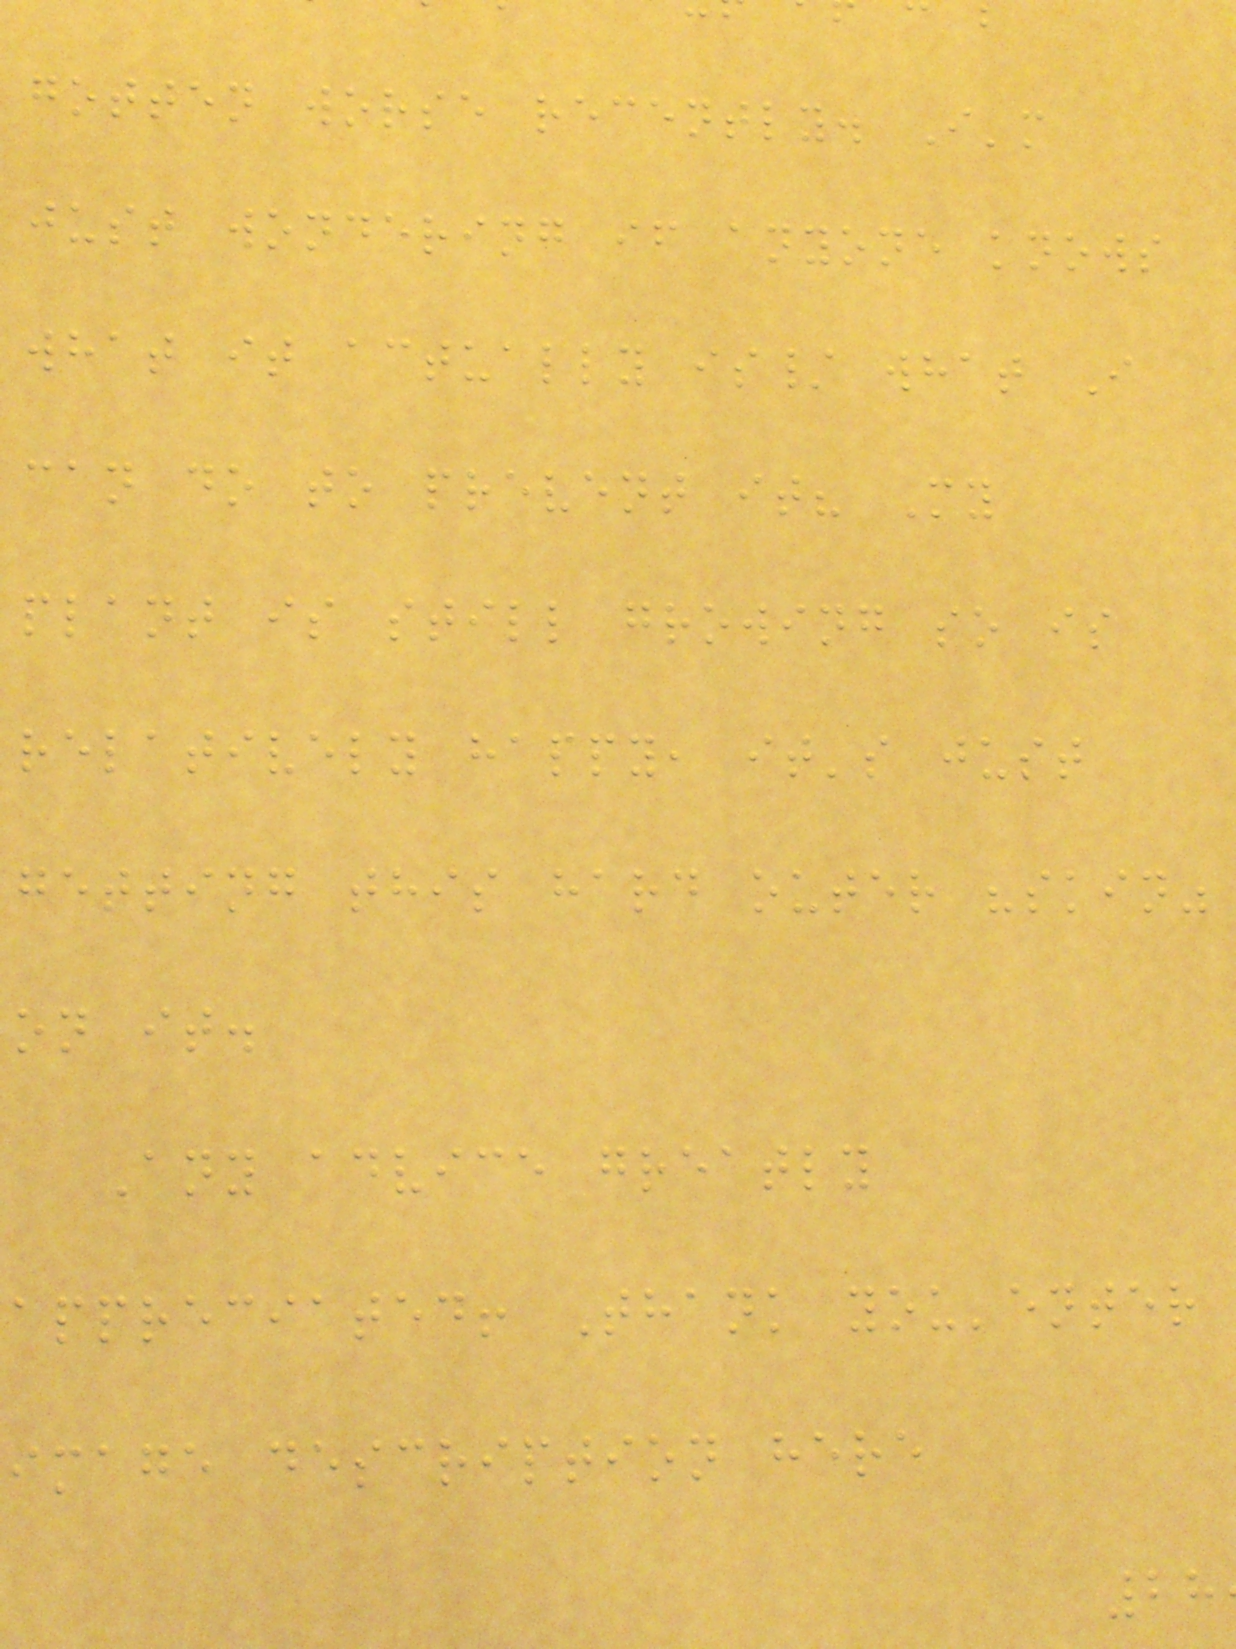gotten worse recently. I'm
just wondering if anyone knows
what it actually is/ what I
can do to prevent it? My
plant is still growing so is
relatively happy, it's just
getting this hard outer "skin"
on it.
Any advice greatly
appreciated! Thank you'enter
image description here
